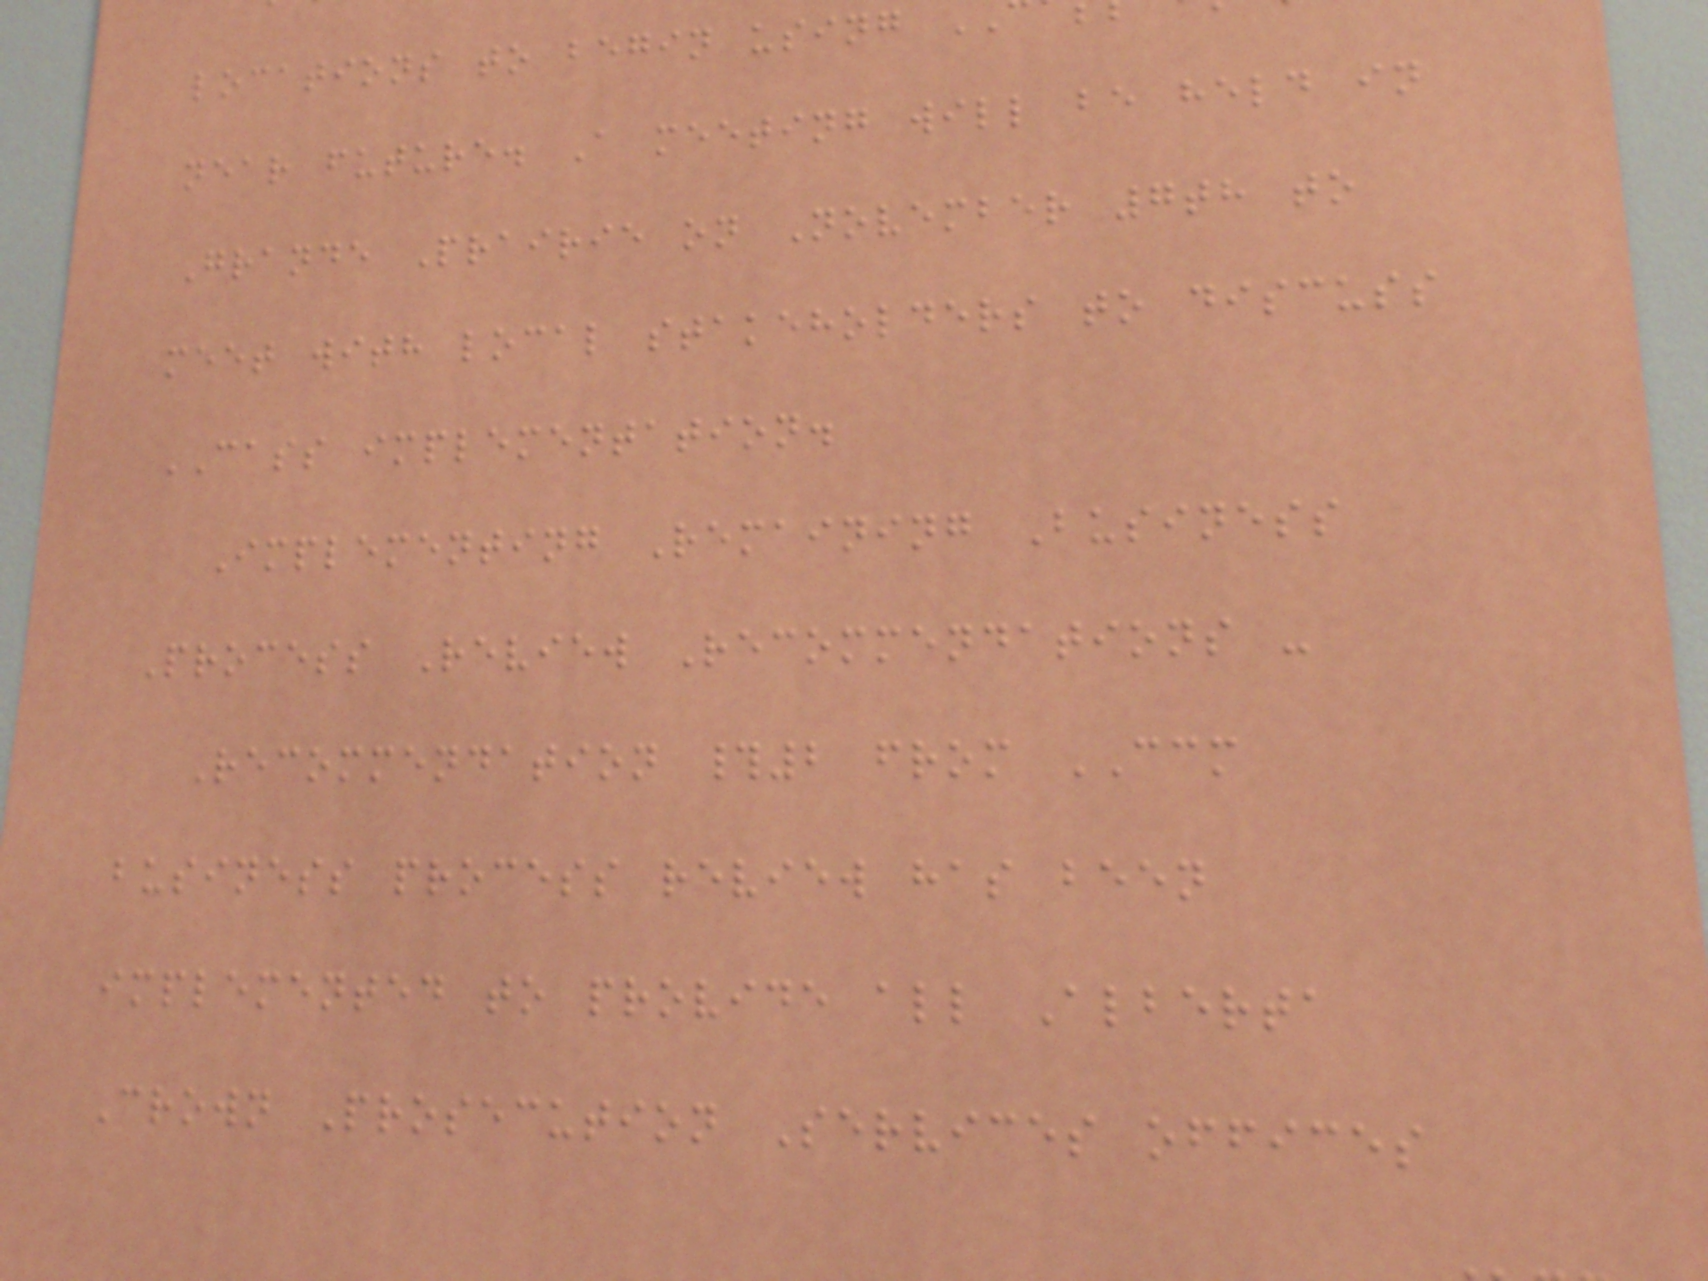locations to begin using
near future. A meeting will be held in
Grande Prairie on November 7th to
meet with local stakeholders to discuss
CASS implementation.
Implementing Remaining Business
Process Review Recommendations -
Recommendation #2 from CCM
business process review has been
implemented to provide all Alberta
Crown Prosecution Services offices
